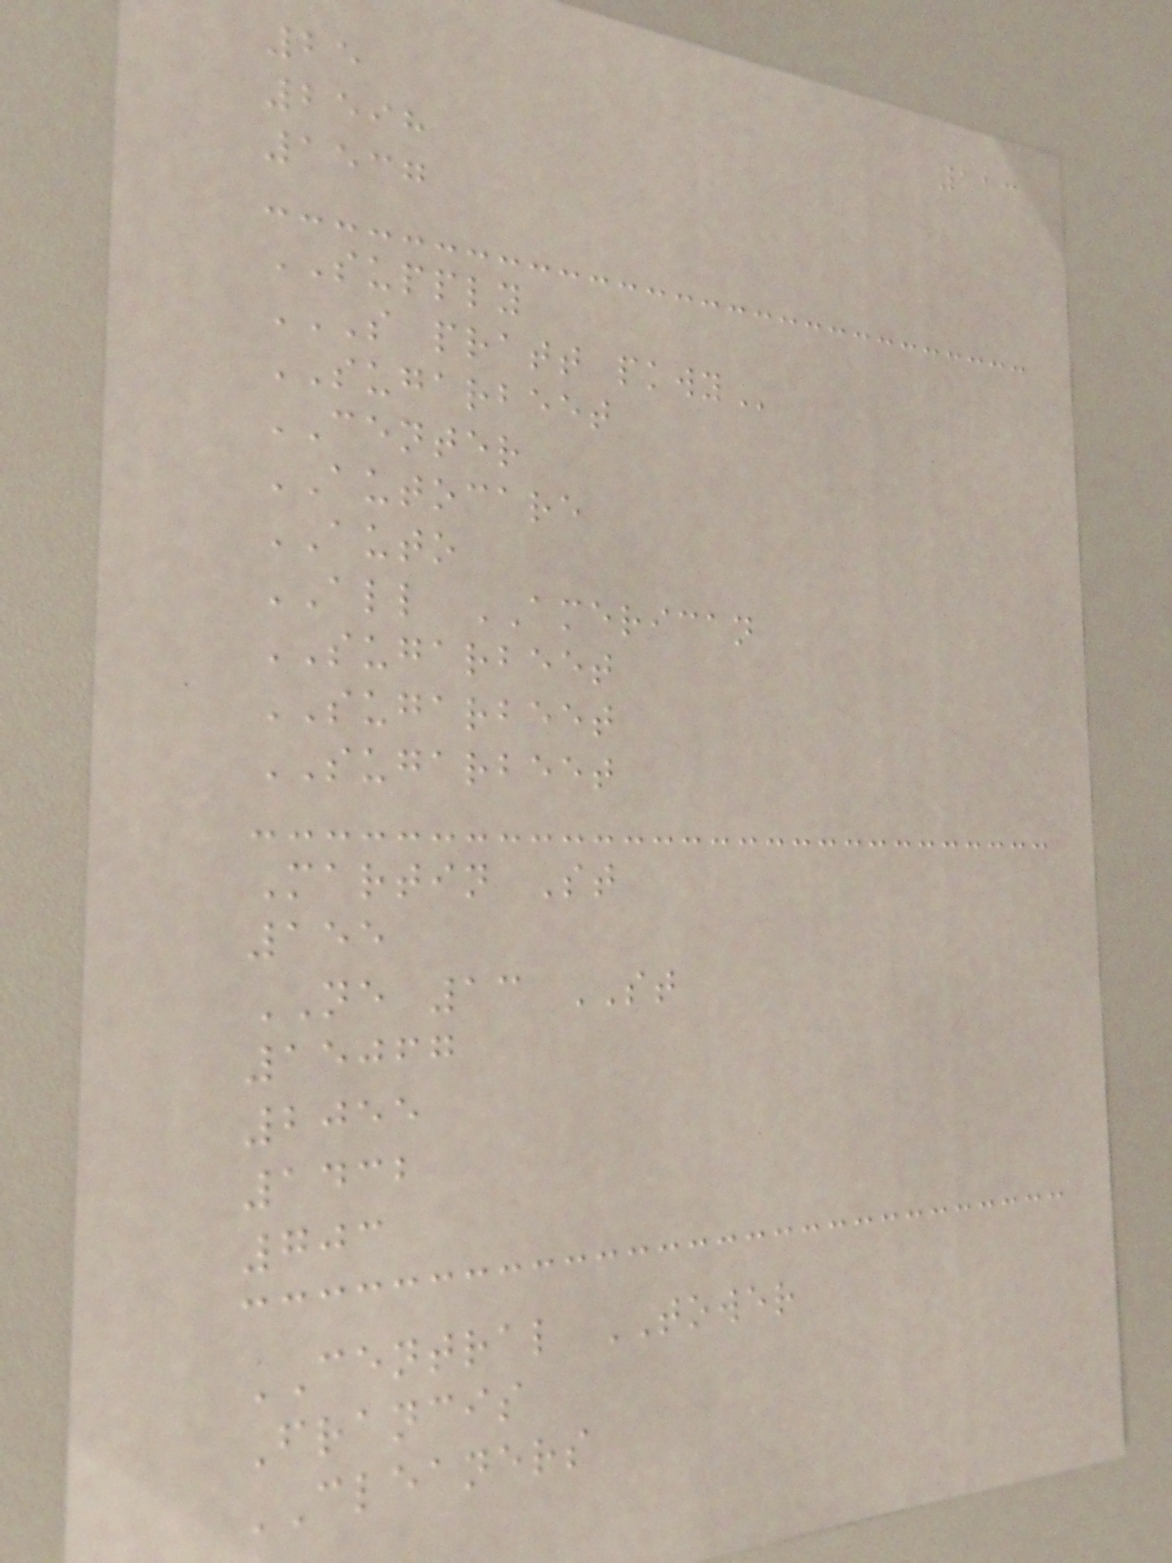113
25
2598
1537
SUPPLY
S PRATT PKWY
SUGARBEET
CENTER
AUTOCARE
AUTO
ALL AMERICAN
SUGARBEET
SUGARBEET
SUGARBEET
Martin St
155
NE 13 ST
15067
2055
1432
703
CENTRAL TOWER
Francis
CLEANERS
